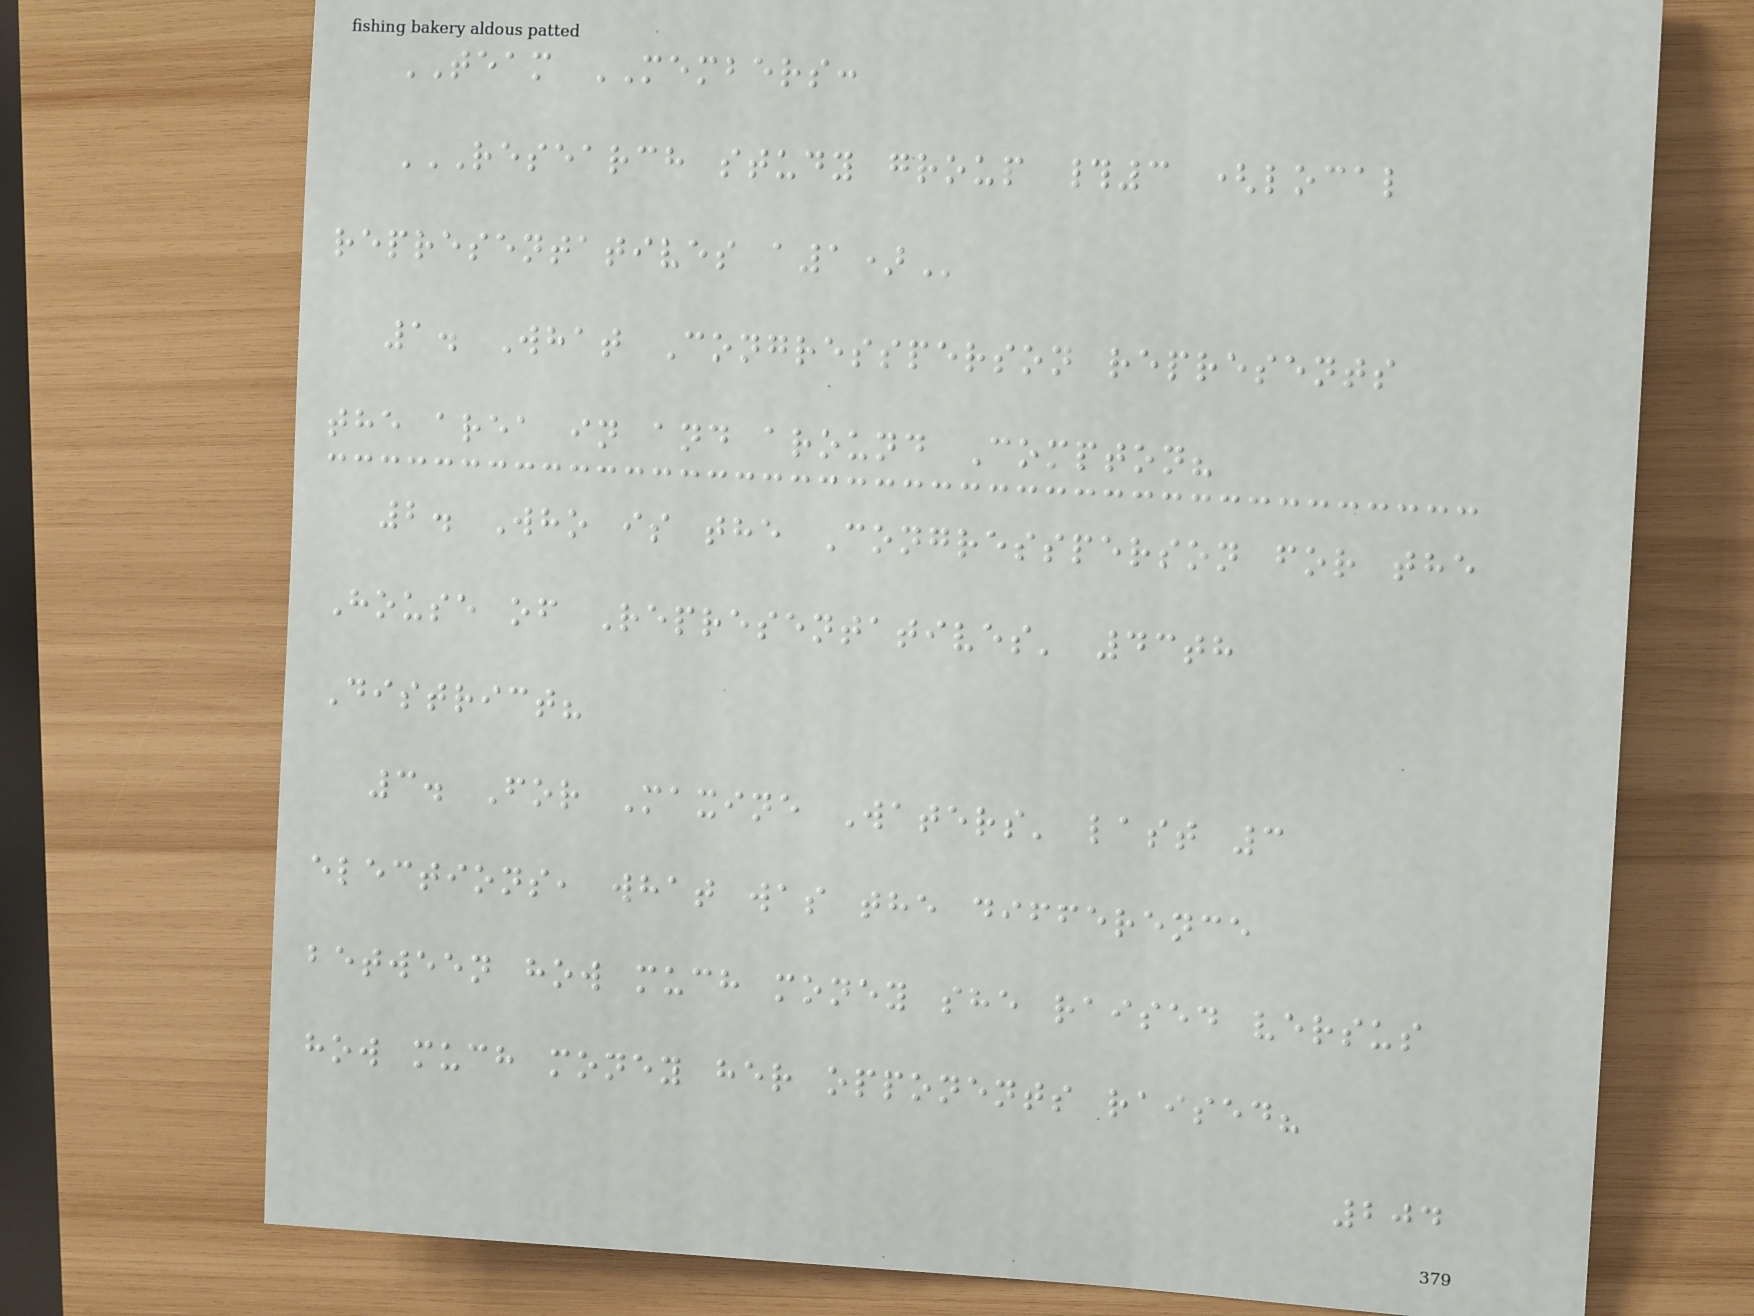TEAM MEMBERS:
RESEARCH STUDY GROUP #3 (LOCAL
REPRESENTATIVES A1)
1. What Congressperson represents
the area in and around Compton?
2. Who is the Congressperson for the
House of Representatives' 43th
District?
3. For Maxine Waters' last 3
elections, what was the difference
between how much money she raised versus
how much money her opponents raised?
204
